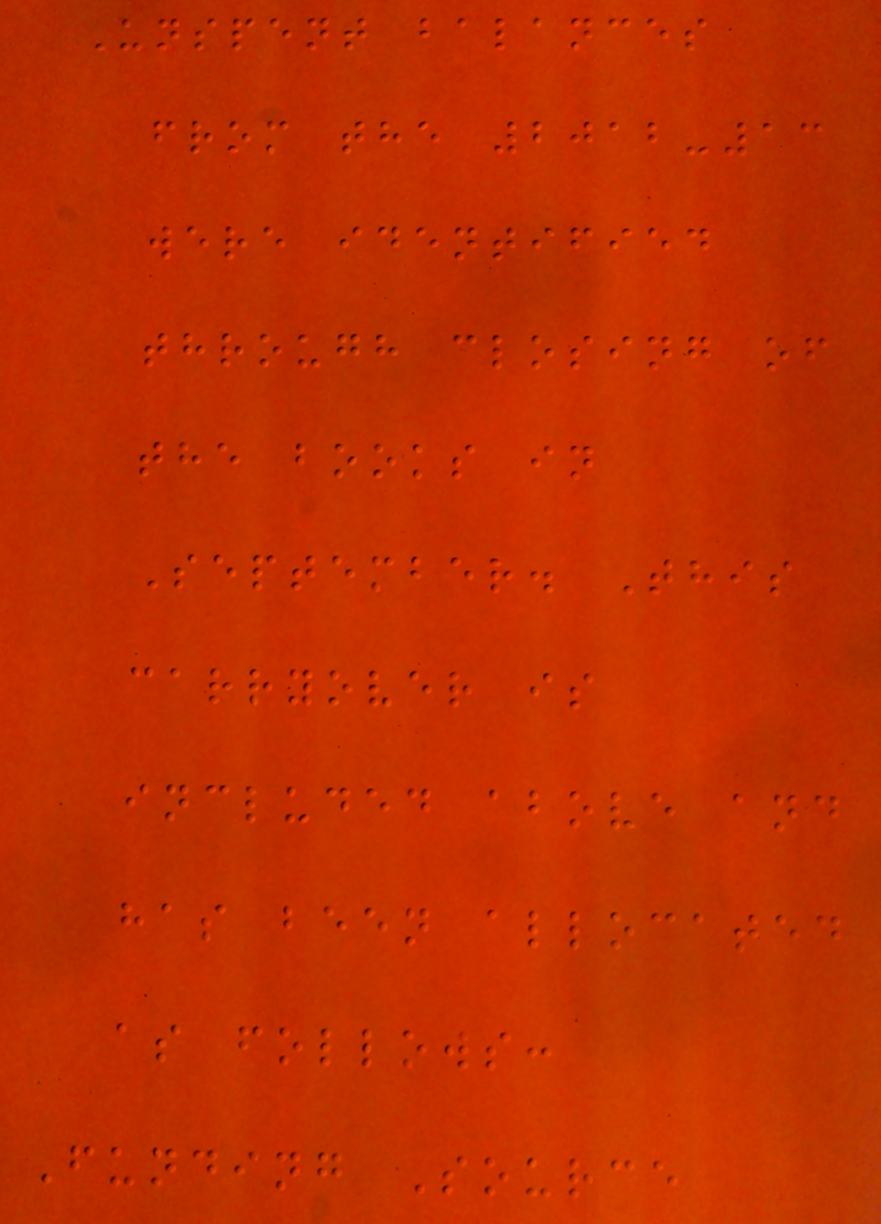Unspent balances
from the 2012-13
were identified
through closing of
the books in
September. This
carryover is
included above and
has been allocated
as follows:
Funding Source
